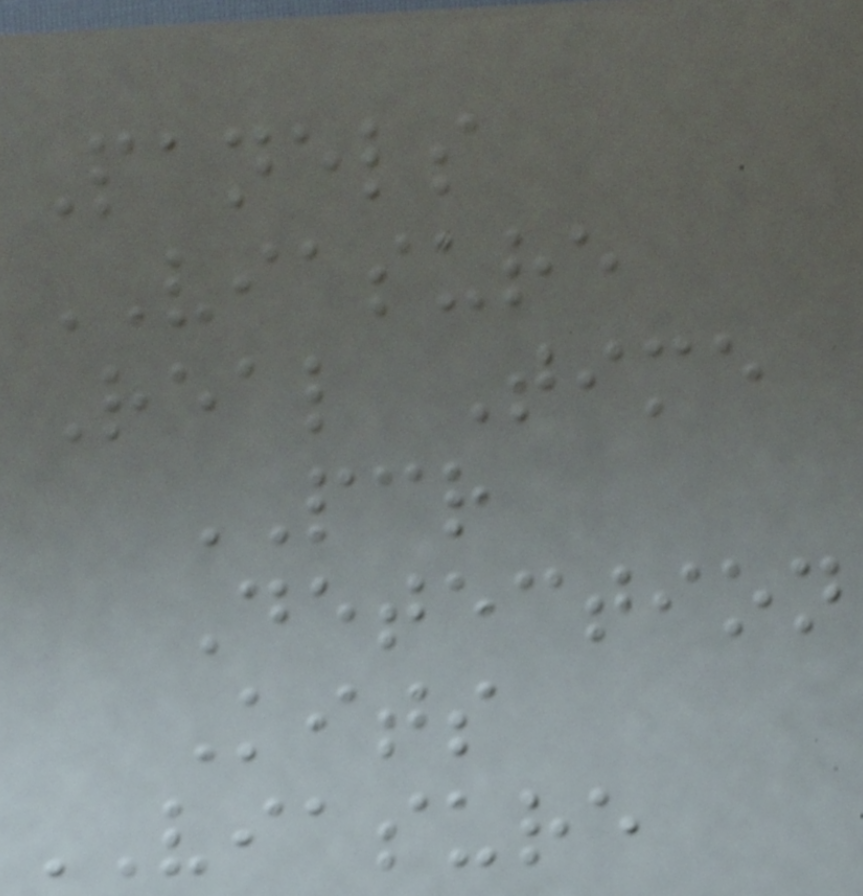Panels
VIASURE
Real Time
PCR
Detection
Kits
VIASURE
